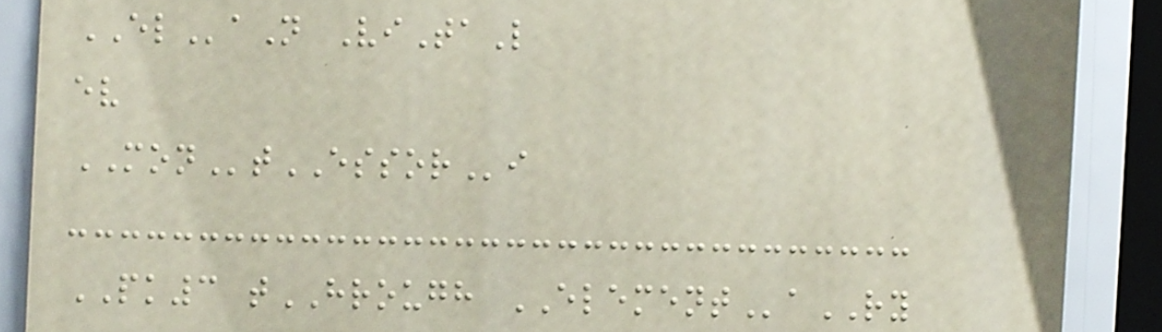ELaN ViTaL
ev
MONtESSORi
PK3 tHROUGH ELEMENTaRY
